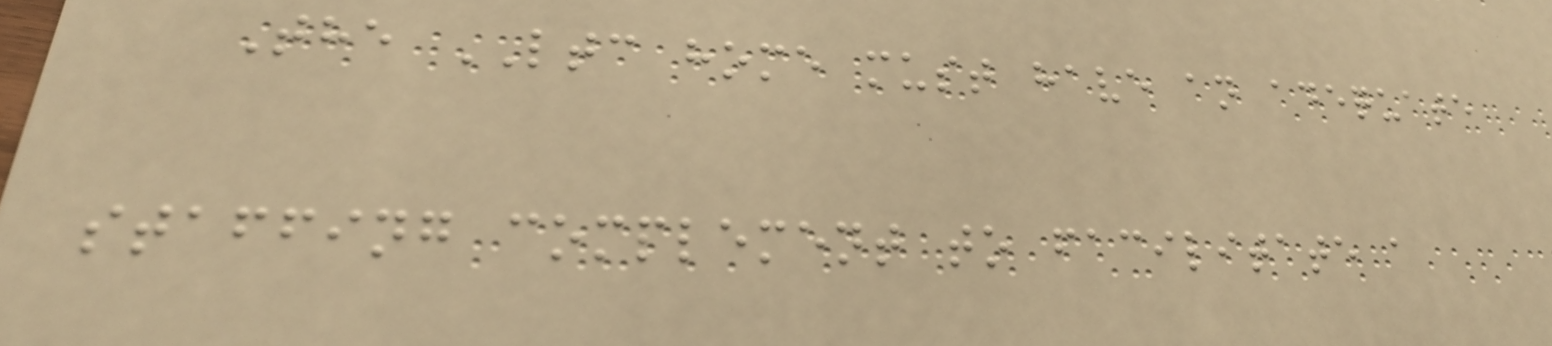The LTC home must have an adequate
staffing complement to facilitate a
